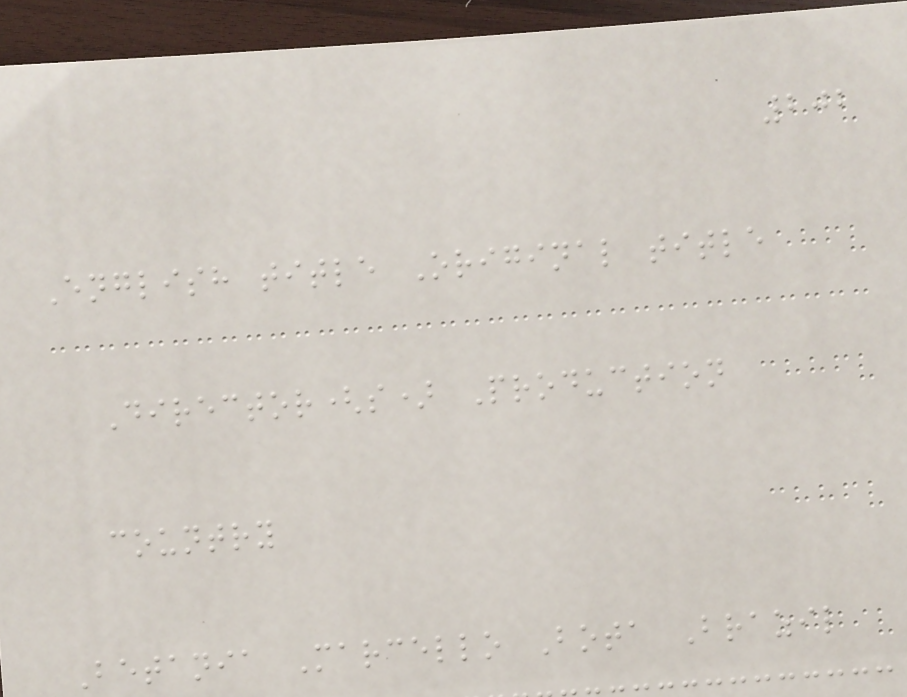202
English title Original title
Director(s) Production
country
Betania Marcello Bota Brazil
